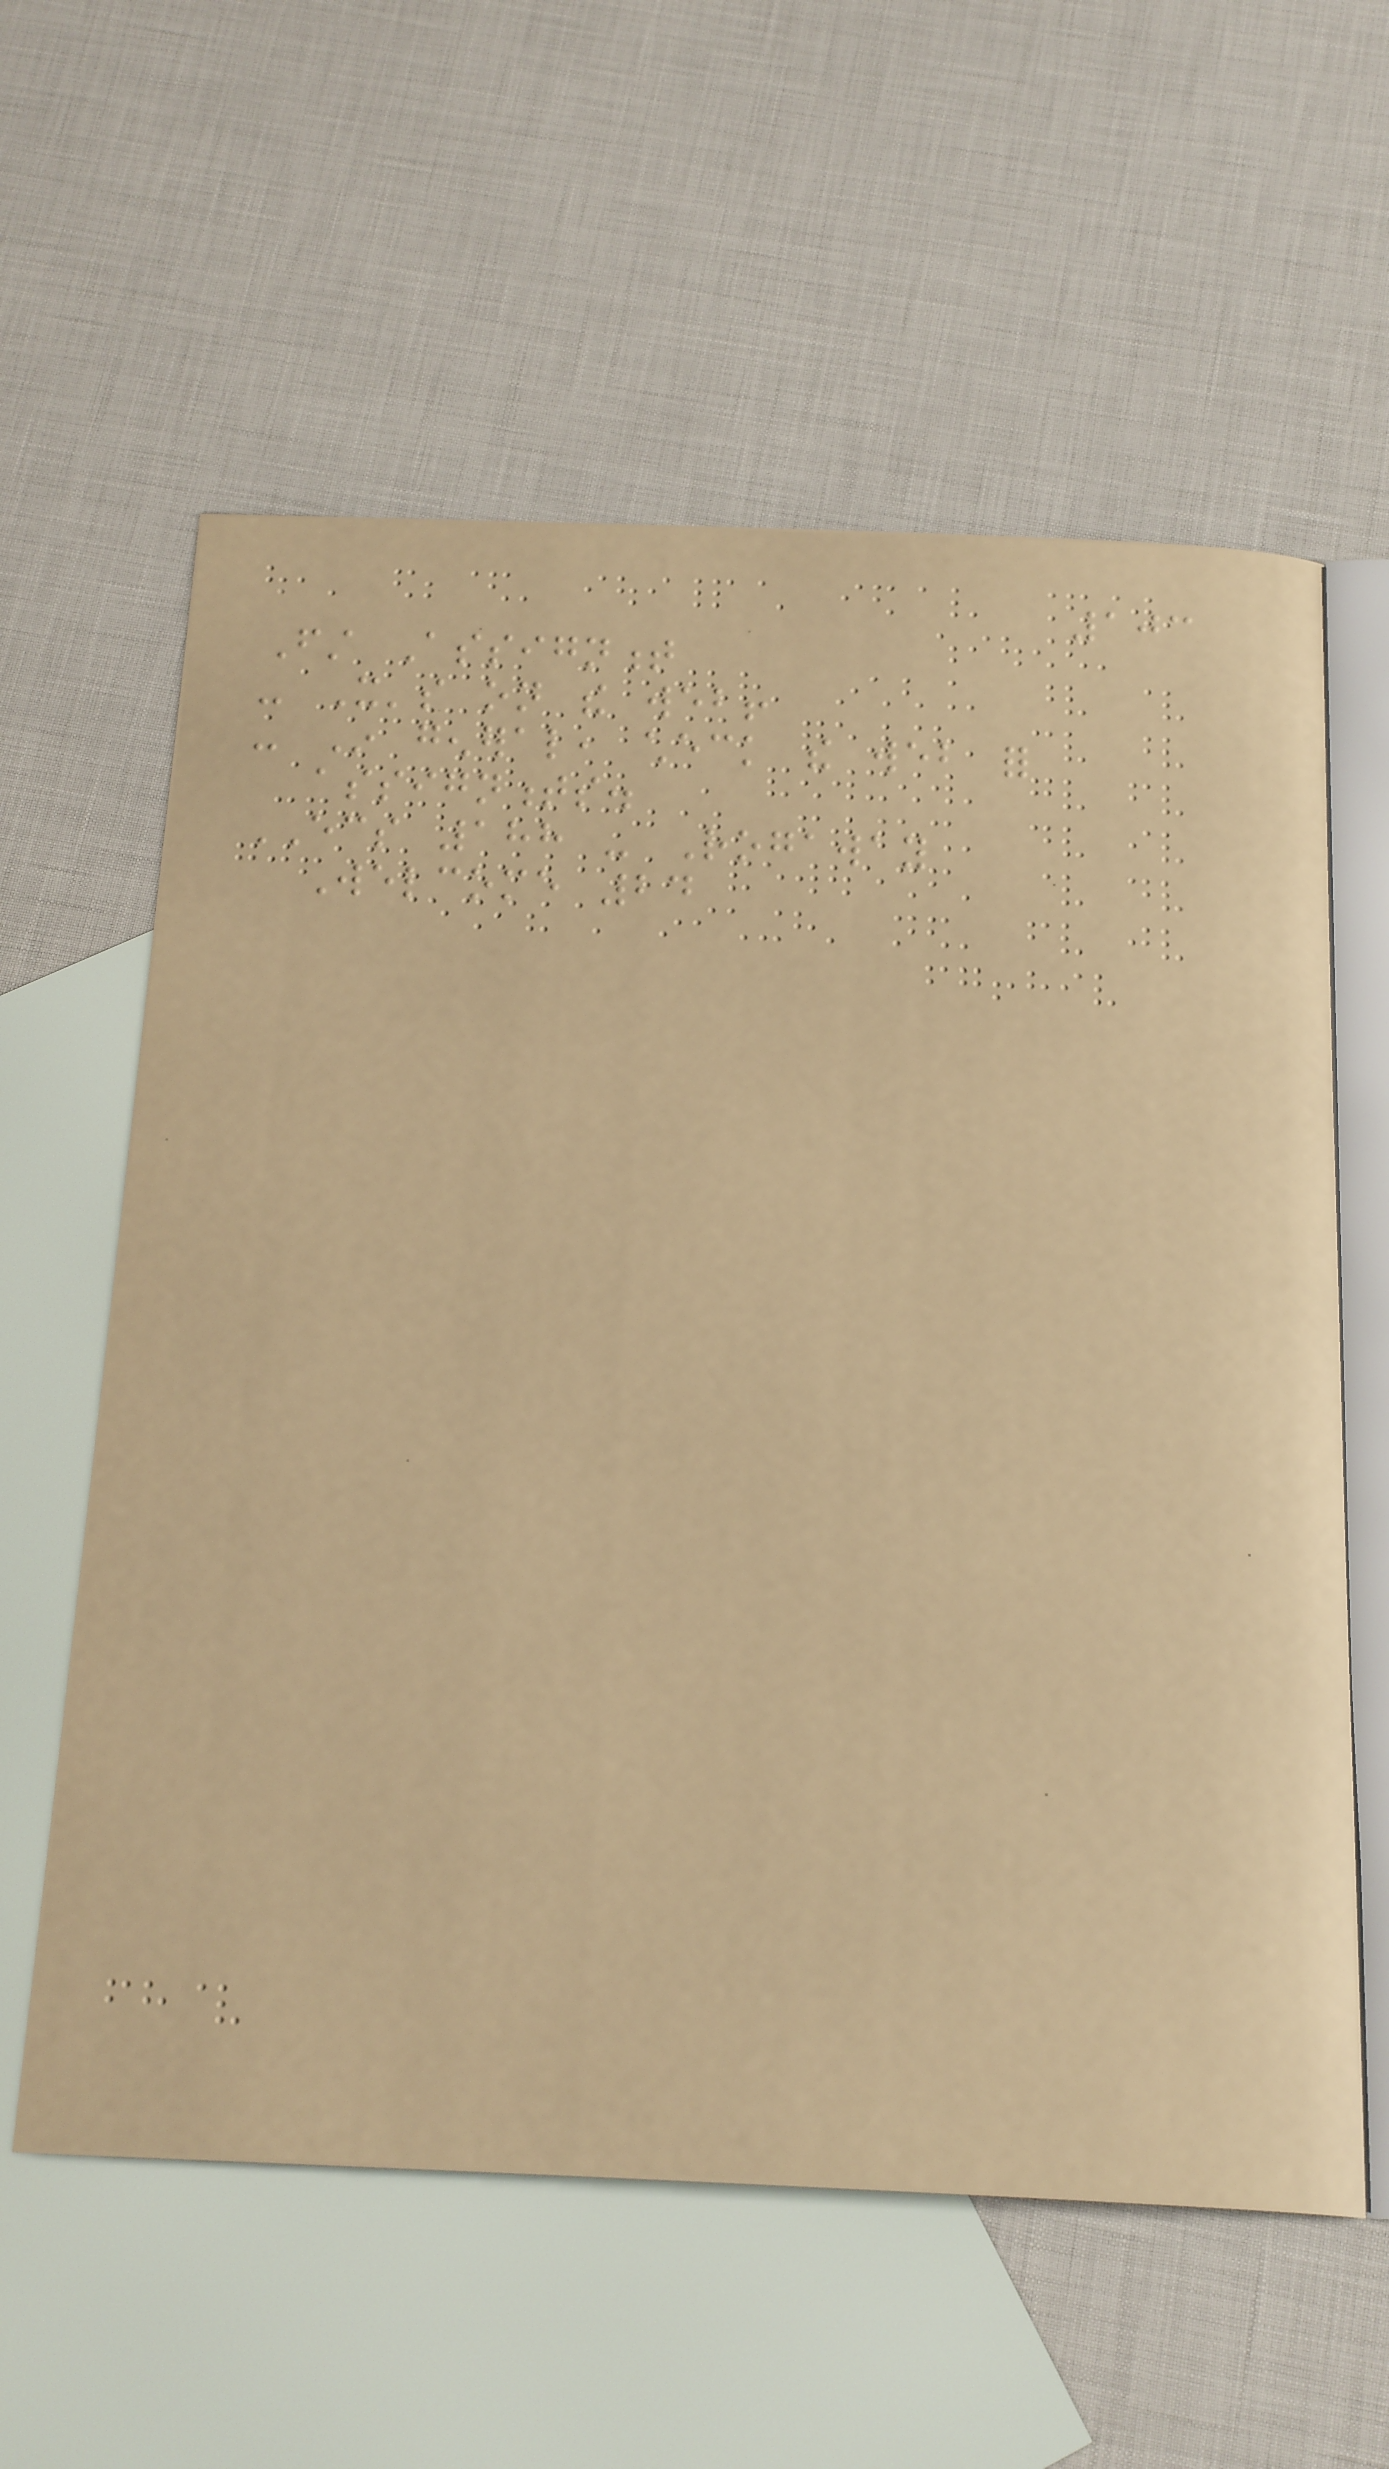103
First Assignment
- It's on the web!
- In general, check the web for
assignments.
ECS 188 - Rogaway
Welcome 24
